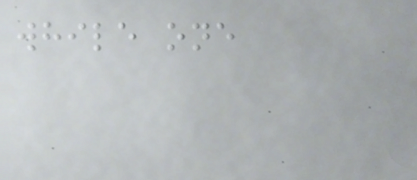while one
